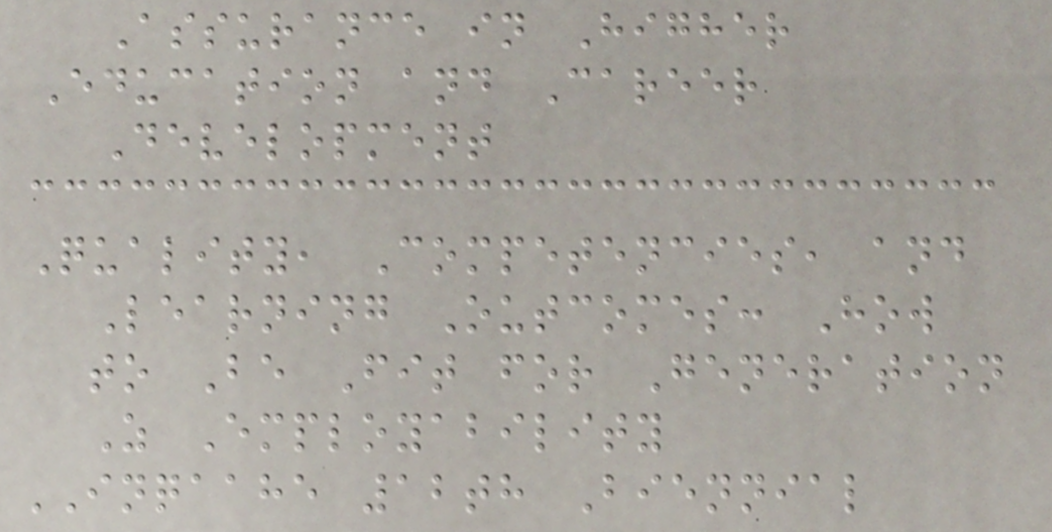Assurance in Higher
Education and Career
Development
Quality, Competencies, and
Learning Outcomes: How
to Be Fit for Generation
Z Employability
INQAAHE 12th Biennial
